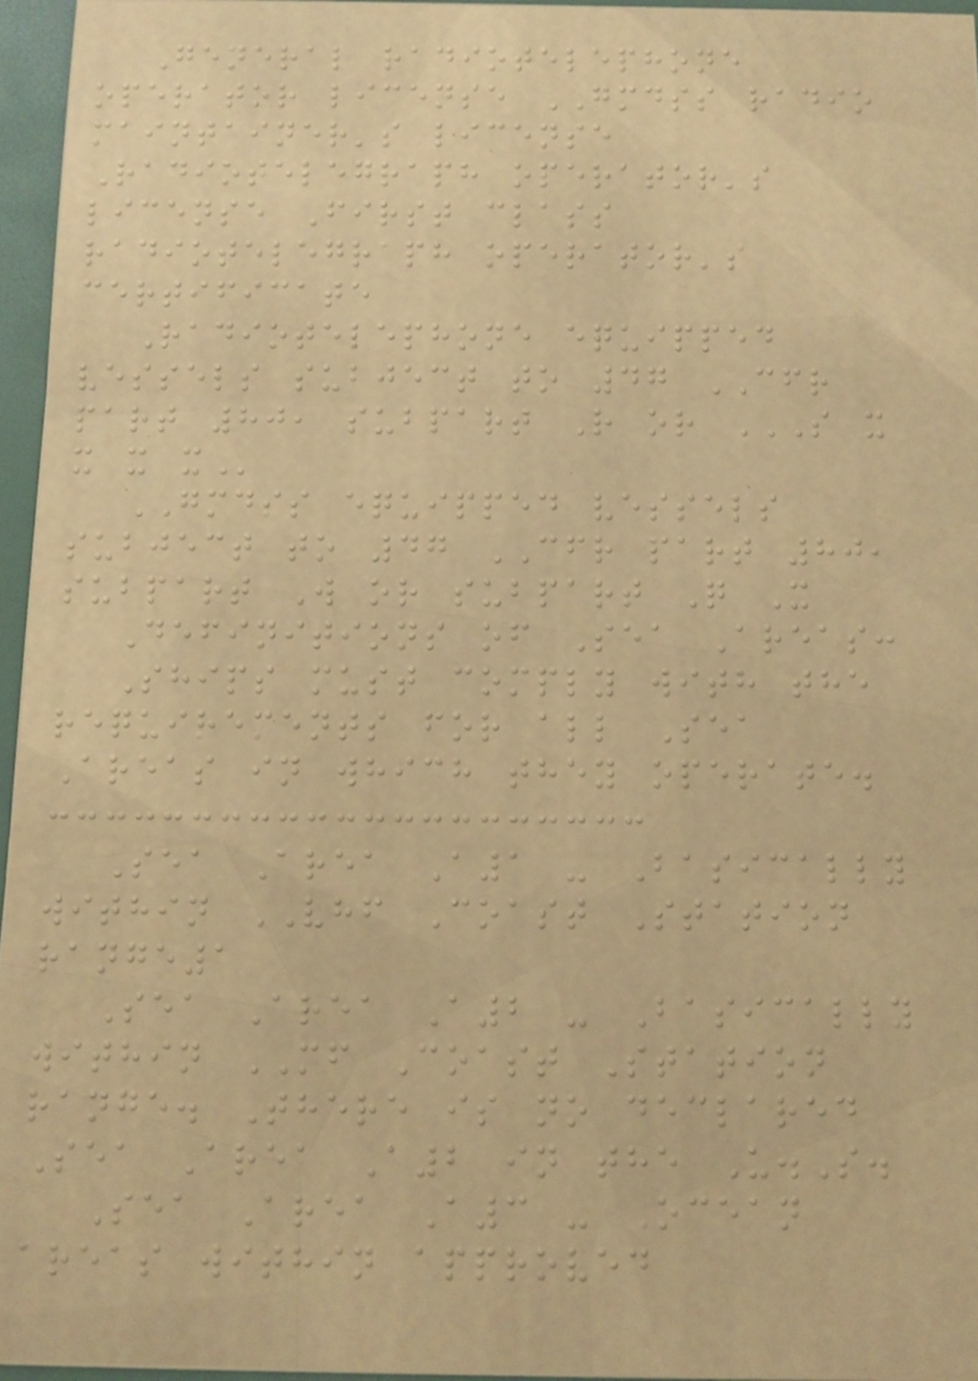General radiotelephone
operator license GMDSS radio
maintainer's license
Radiotelegraph operator's
license First class
radiotelegraph operator's
certificate
Radiotelephone equipped
vessels subject to 47 CFR
part 80, subpart R or S X
X X X
GMDSS equipped vessels
subject to 47 CFR part 80,
subpart W or subpart Q X
Definitions of Sea Areas:
Ships must comply with the
requirements for all Sea
Areas in which they operate.
Sea Area A1 - Basically
within VHF Coast Station
range1
Sea Area A2 - Basically
within MF Coast Station
range. There is no declared
Sea Area A2 in the U.S.
Sea Area A3 - Ocean
areas within approved
